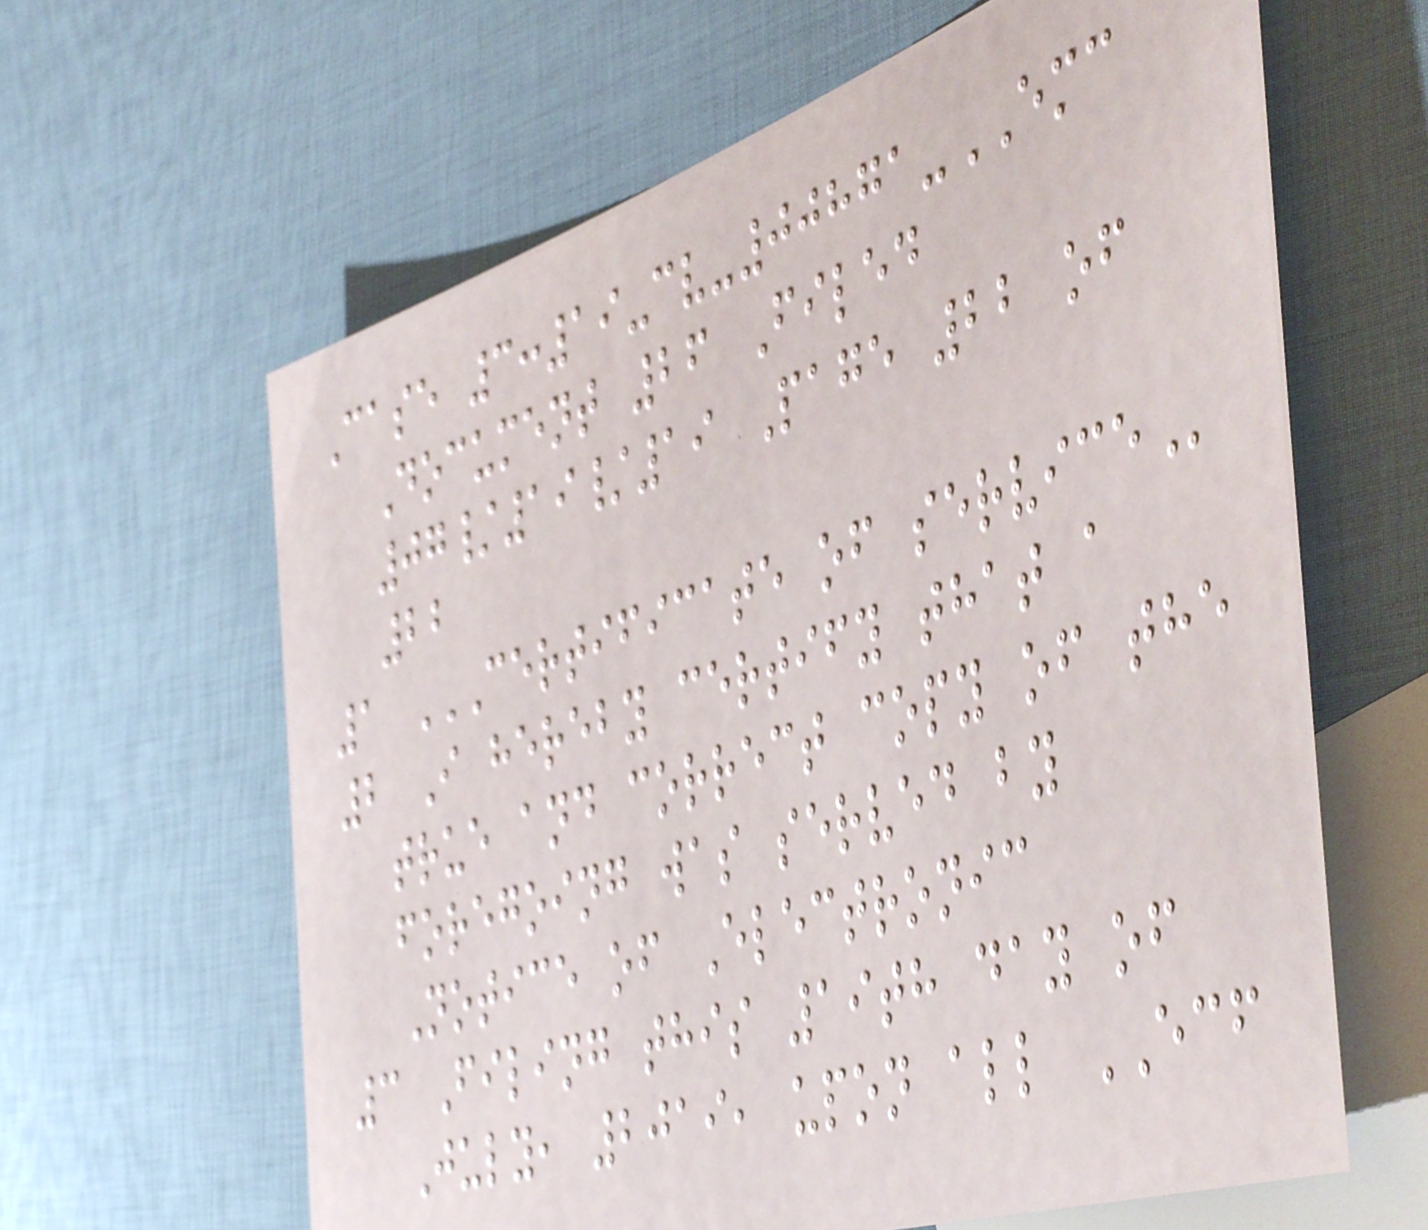Case 3:19-cv-00871-EMC
Document 26 Filed
07/19/19 Page 22 of
22
1 CERTIFICATE OF SERVICE
2 I hereby certify that a
true and correct copy of the
foregoing was served by
Notice of Electronic
3 Filing this 19th day of
July, 2019, upon all ECF
